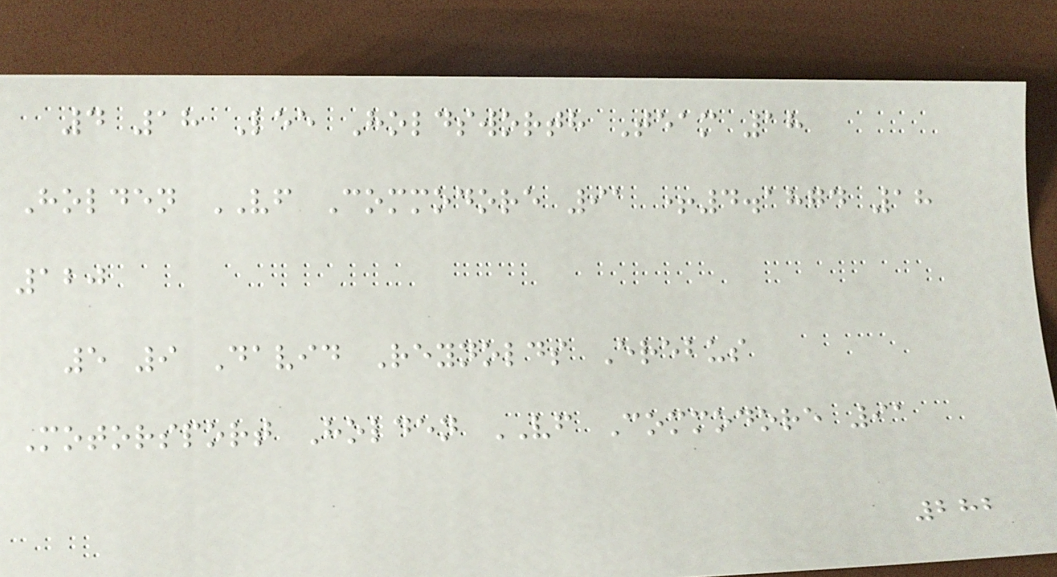4 18 Lee Holdsworth Team 18
Holden VF Commodore 91 +4.1874 18
120
5 9 David Reynolds Erebus
Motorsport Holden VF Commodore 91
282
